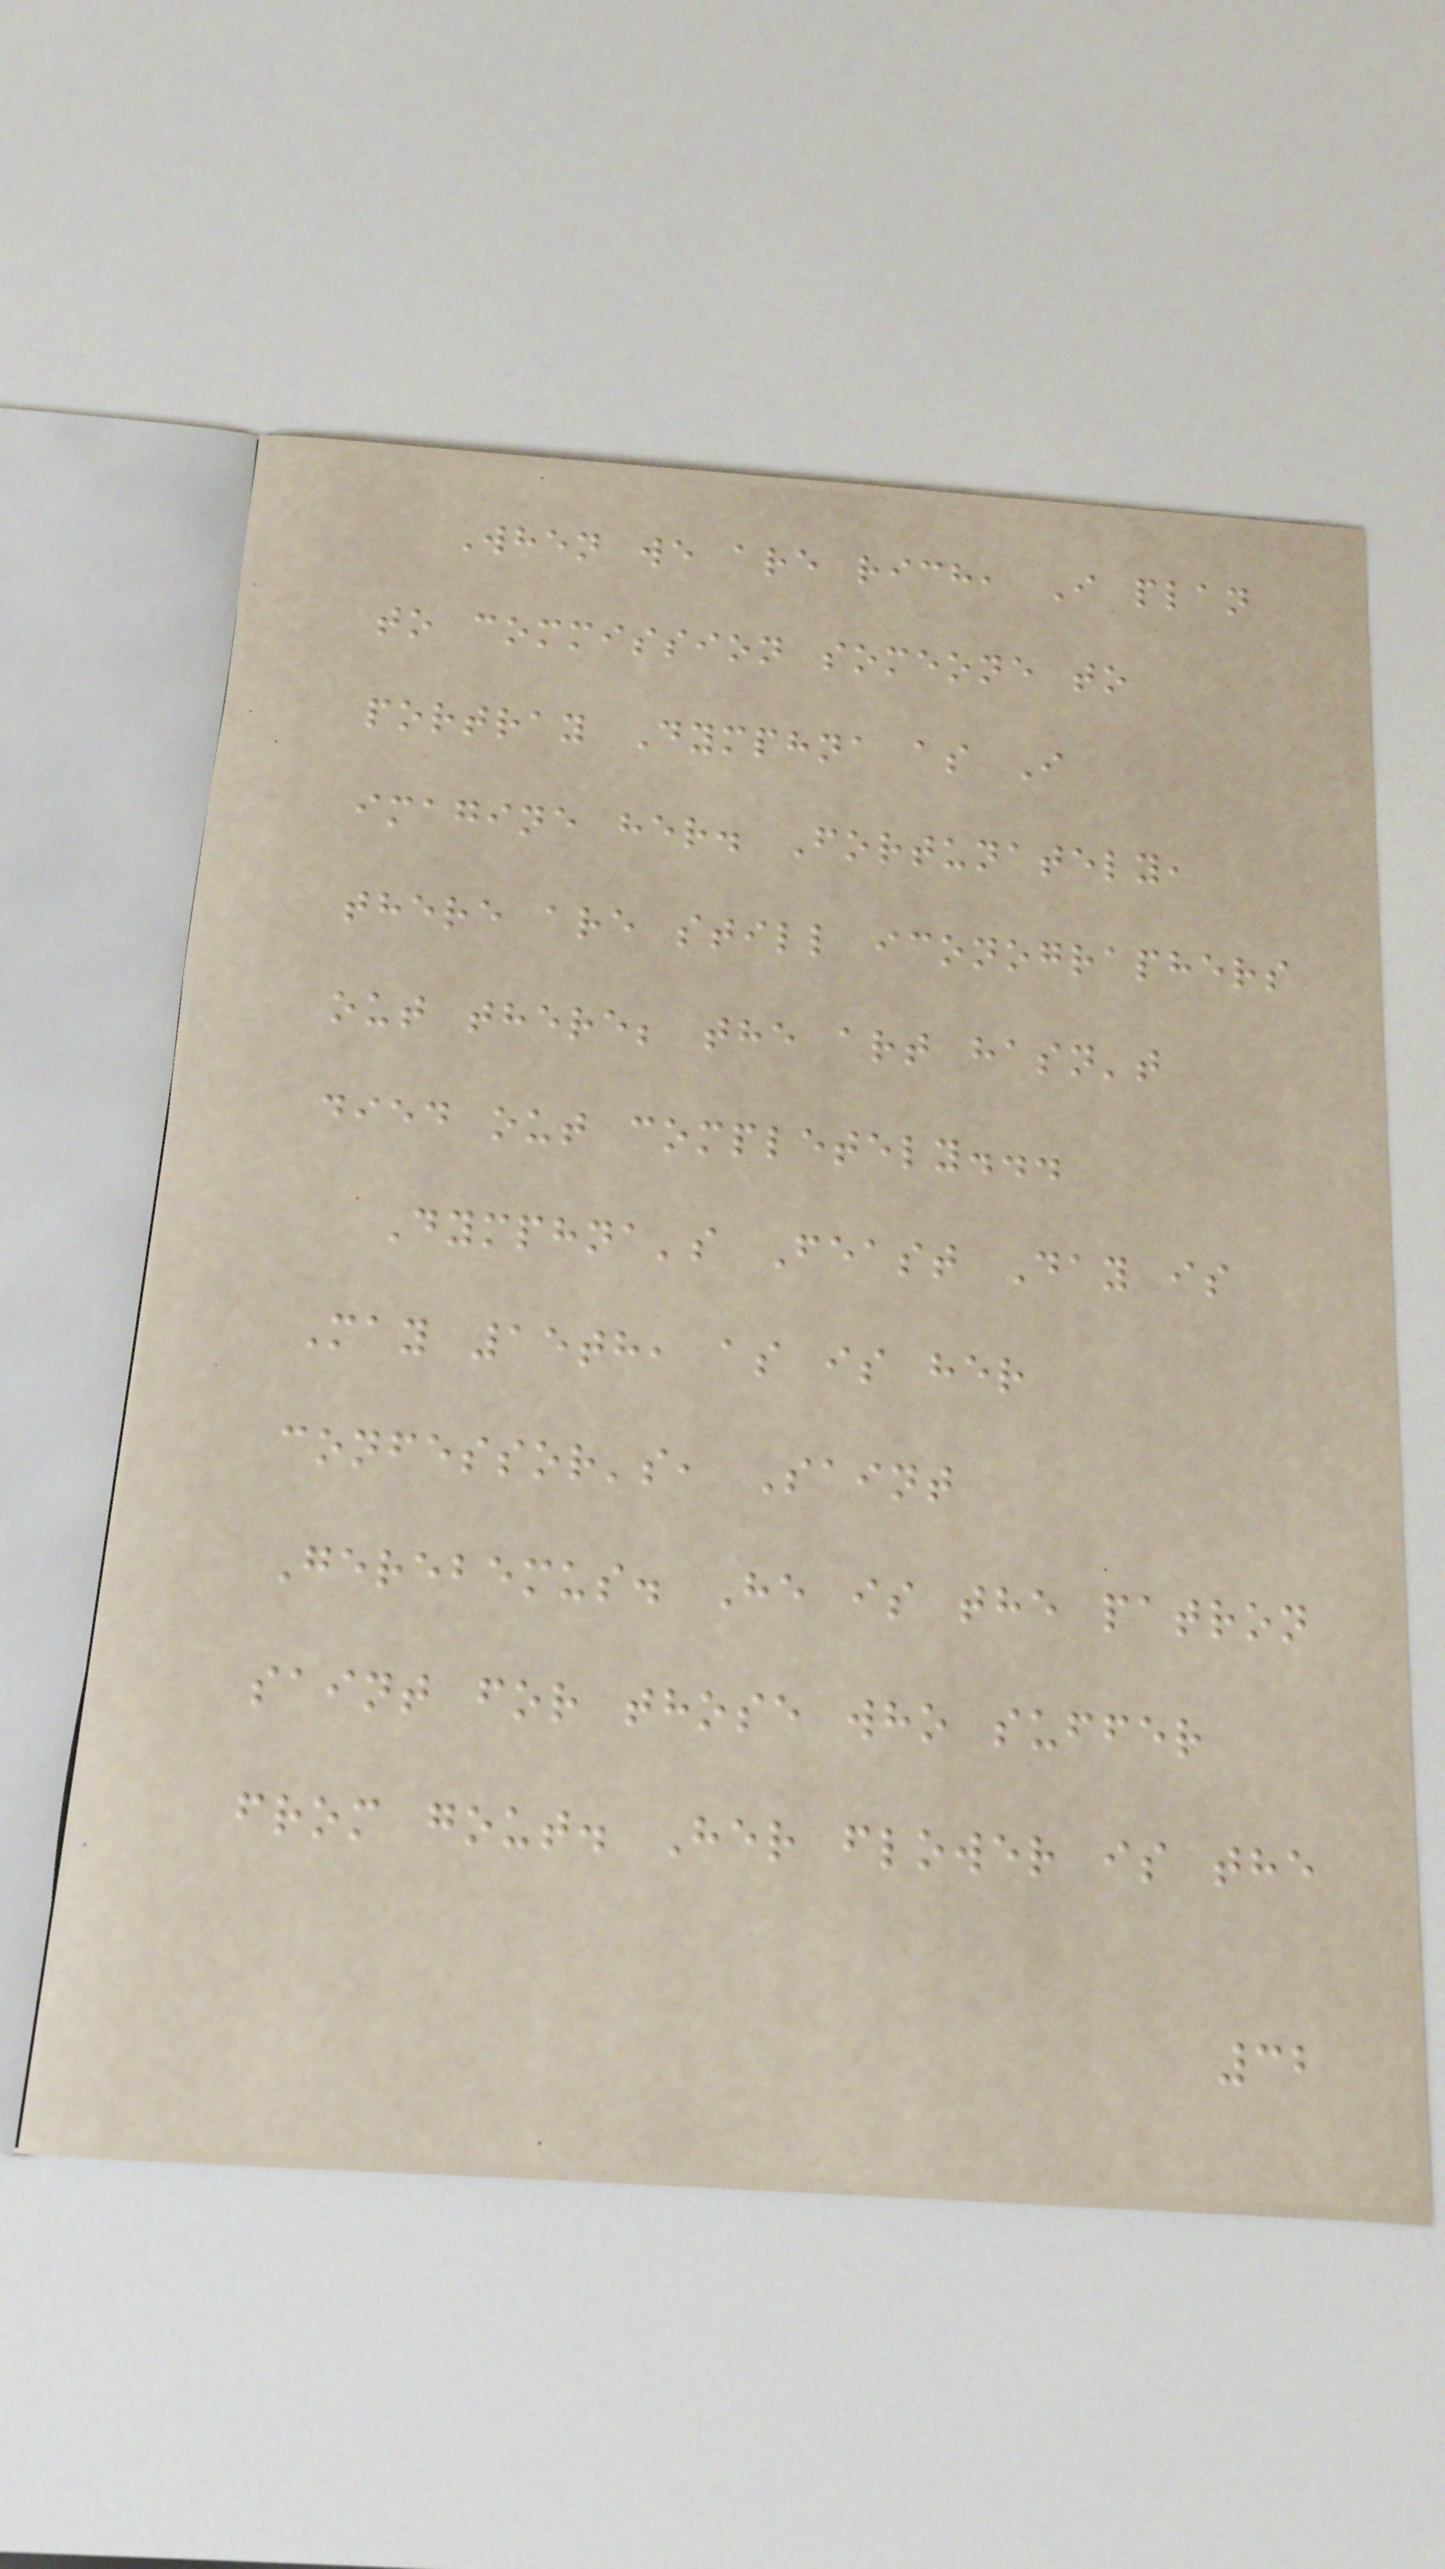When we are rich, I plan
to commission someone to
portray Dymphna as I
imagine her. Fortunately,
there are still iconographers
out there; the art hasn't
died out completely...
Dymphna's Feast Day is
May 15th, as is her
confessor's, Saint
Gerebemus. He is the patron
saint for those who suffer
from gout. Her flower is the
32
